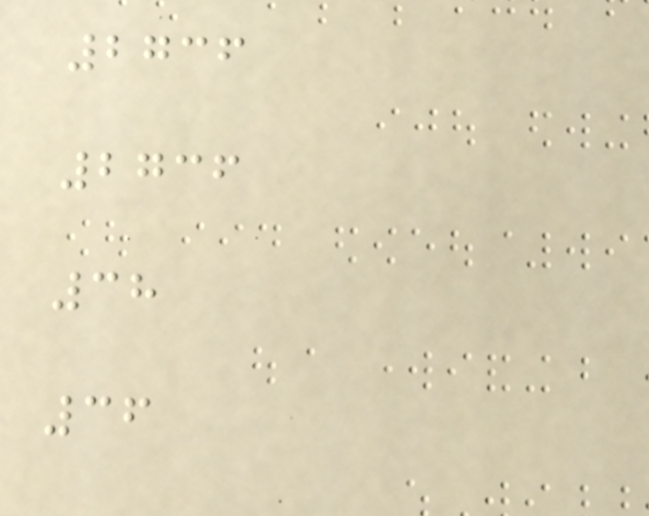2736
2736
38
36
